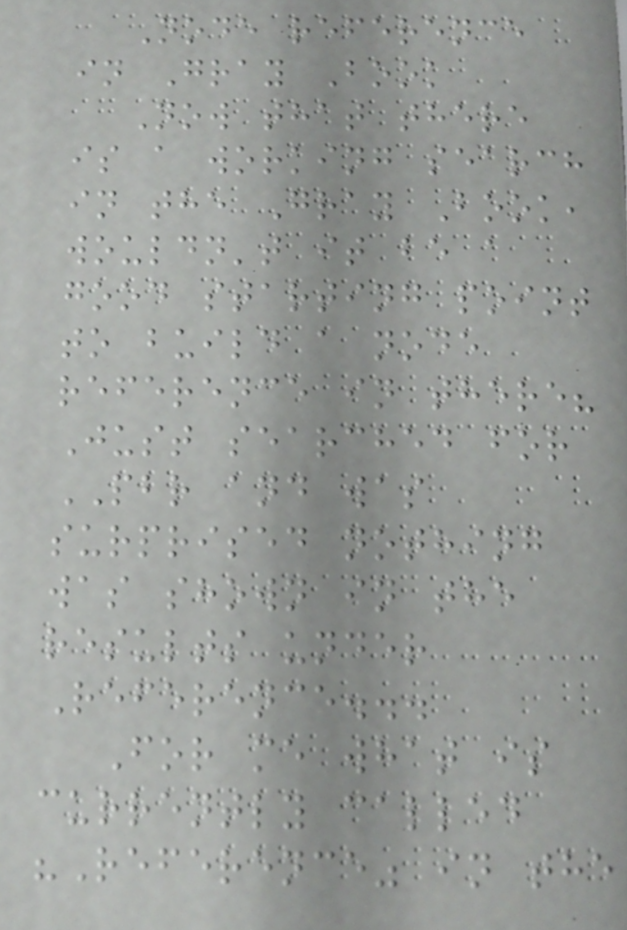Node reference
in Gray Book
Now that there
is a working search
in the Gray Book,
wouldn't it be a
good starting point
to build a node
reference in there?
Just searched for
PBR and was
surprised nothing
was shown in the
results under
Reference...
For me what is
currently called
"Reference" in the
